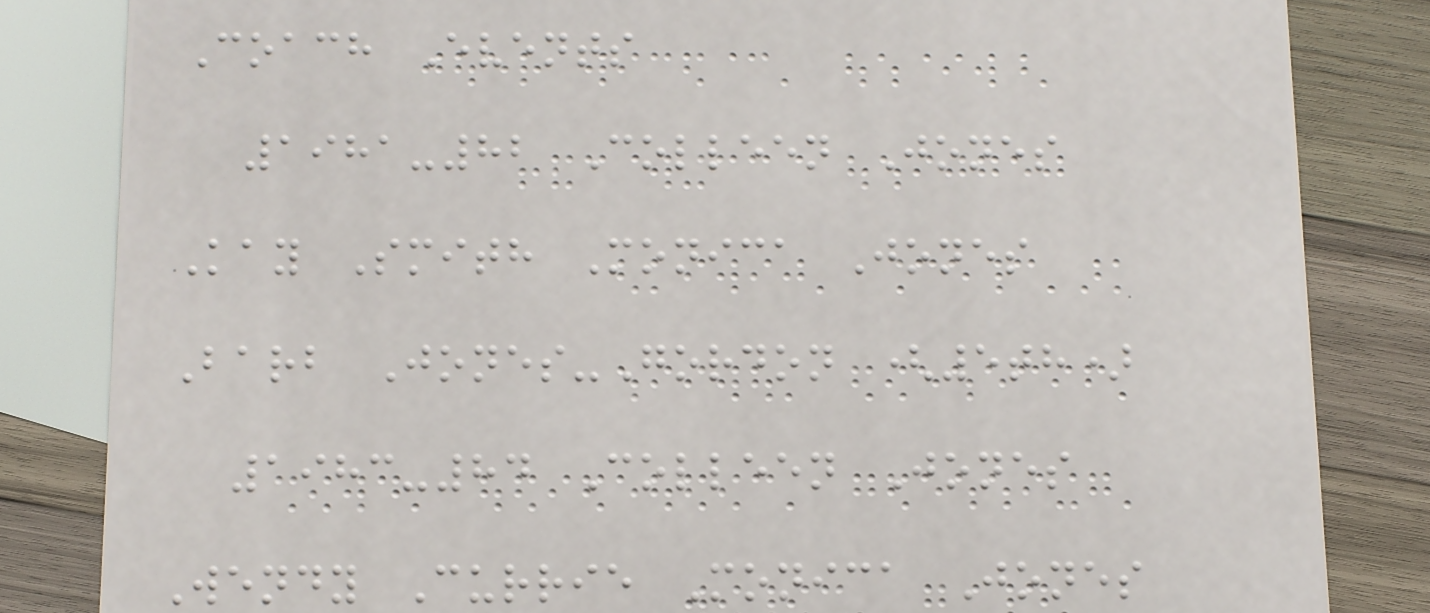Coach Events
1981-82 Colleen Jones
Kay Smith Monica Jones
Barb Jones-Gordon (5th)
1983-84 Colleen Jones
Wendy Currie Monica Jones
